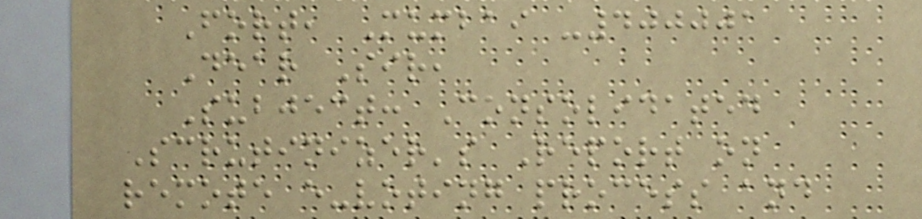Fort, Mumbai -400001
Dear Sir,
Subject: Consolidated
Scrutinizer's Report on
remote e-voting process and
